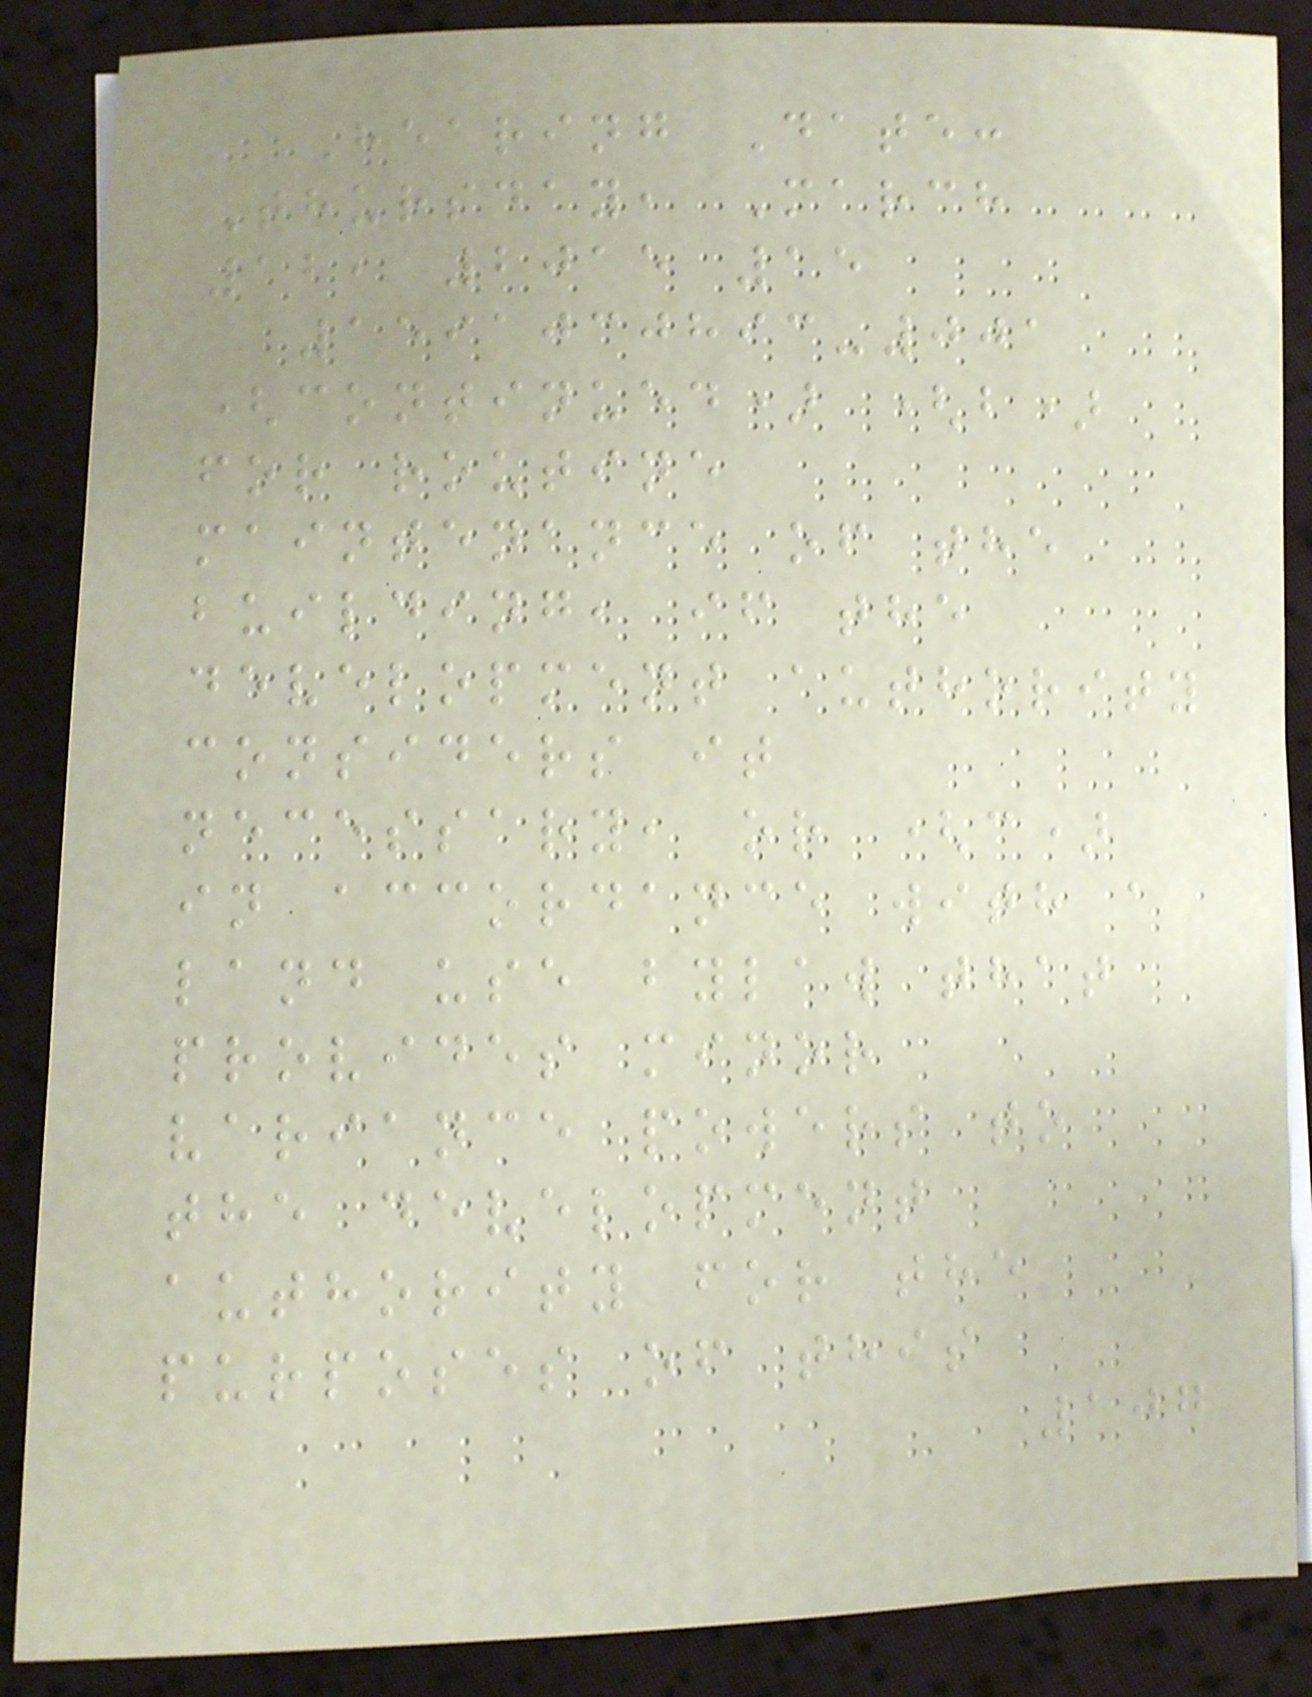Hearing Date:
Thursday, March
12, 2015 15
1591030893-001
(continued) (b)
for routine
maintenance of the
building, if the
development authority
considers it
necessary, or (c)
in accordance with a
land use bylaw that
provides minor
variance powers to
the development
authority for the
purposes of this
107
